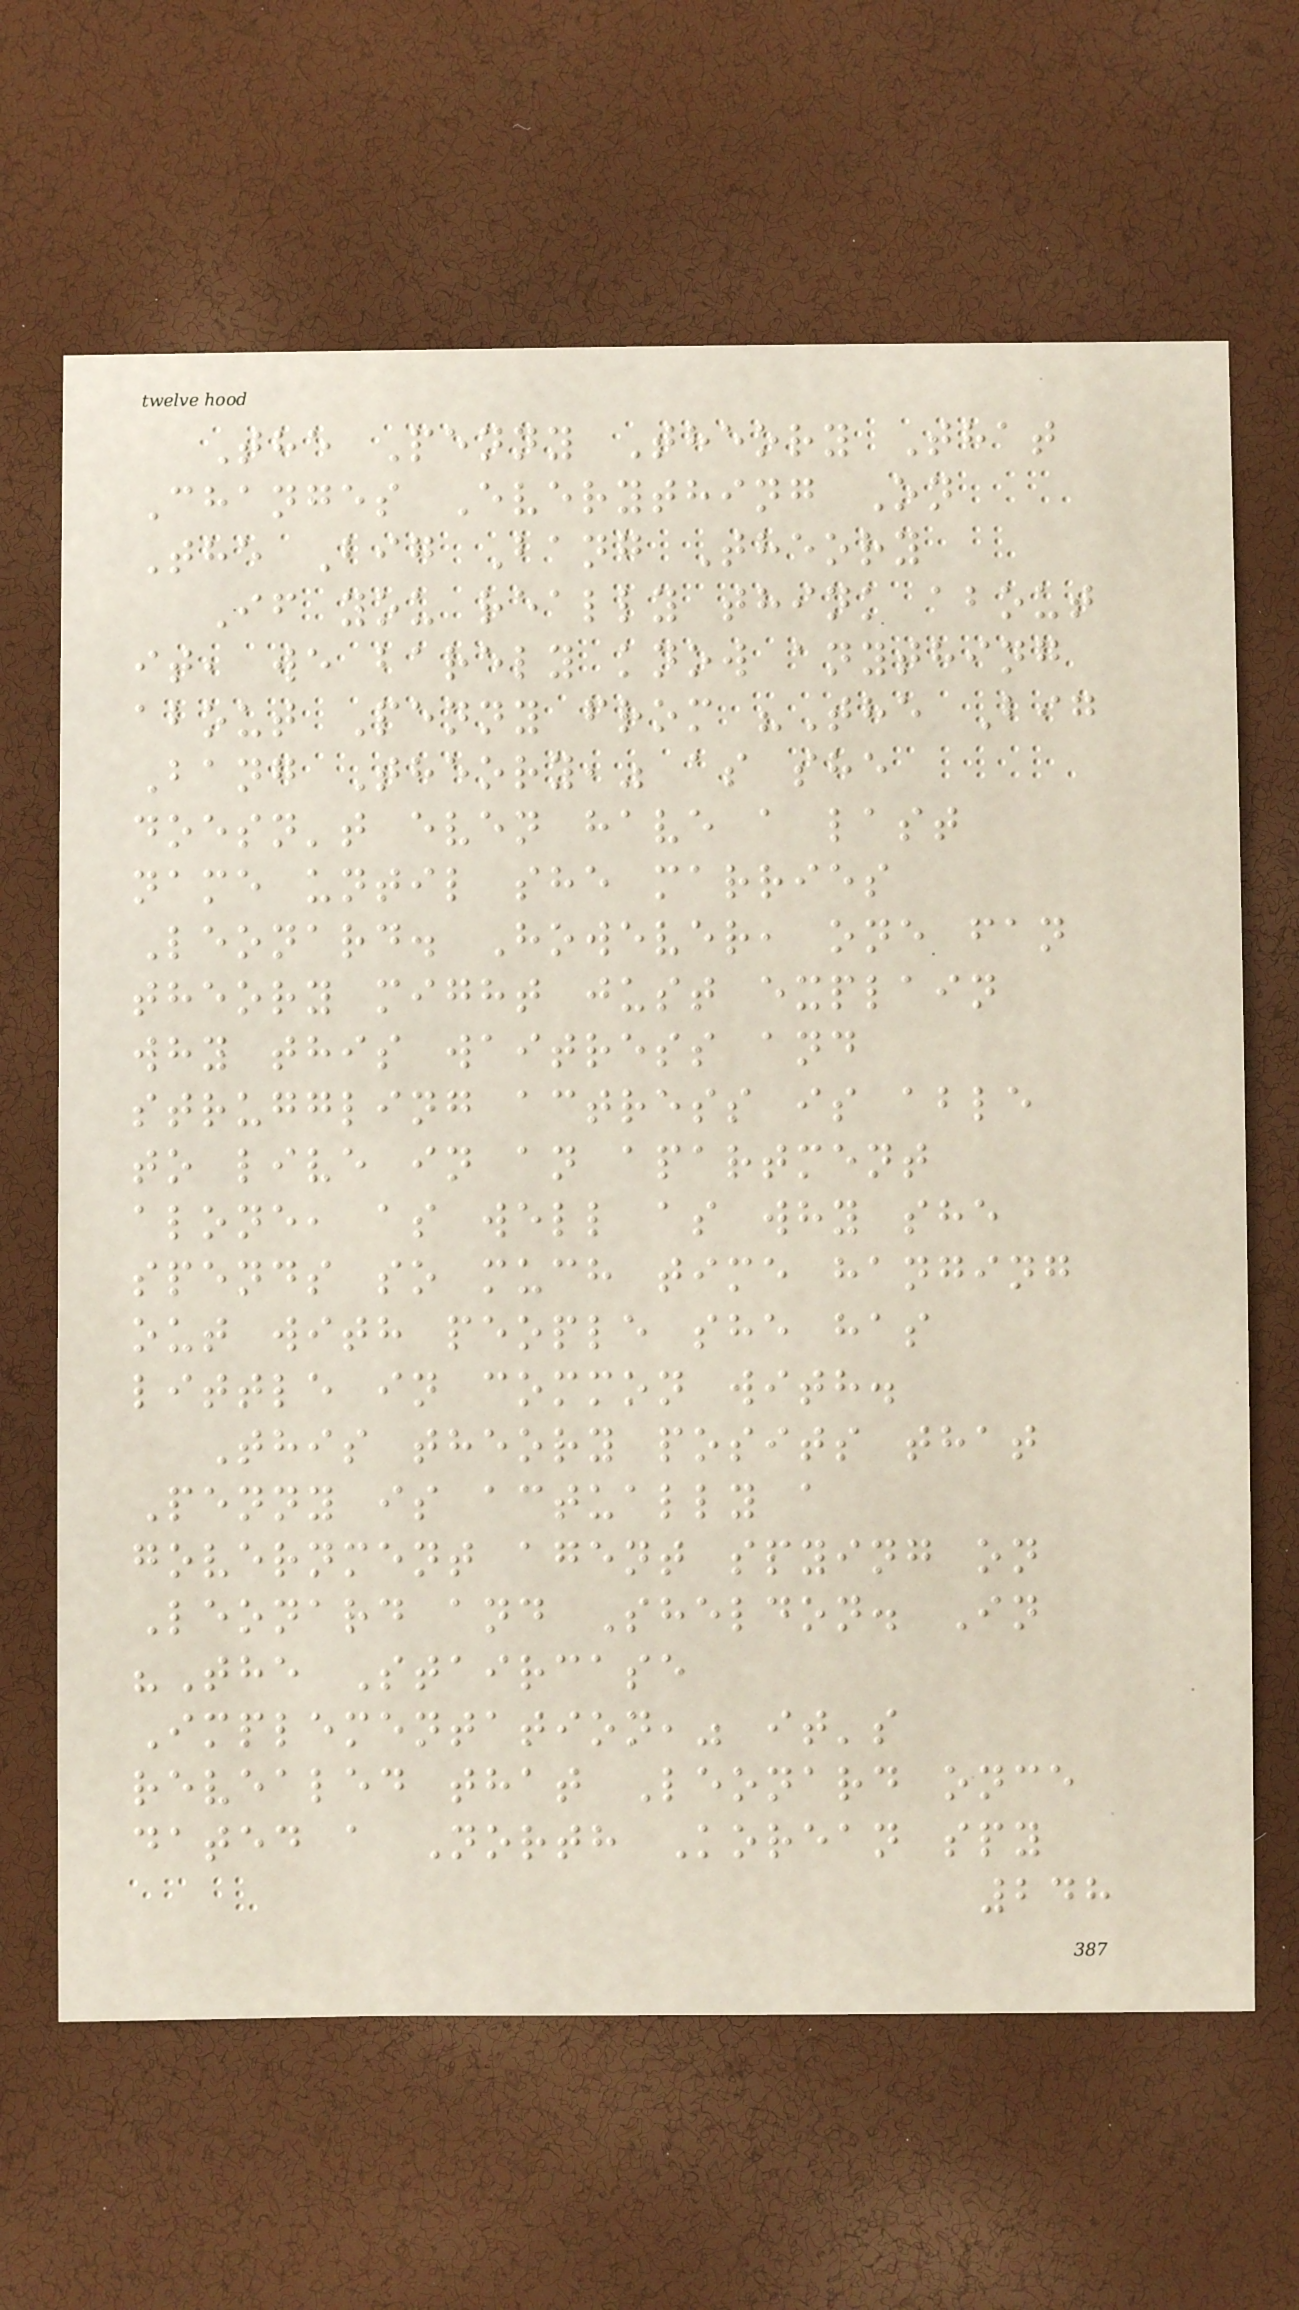The Penny Theory That
Changes Everything On
The Big Bang Theory
If you really think about
it, we barely know anything
about Penny from "The Big
Bang Theory," as she
doesn't even have a last
name until she marries
Leonard. However, one fan
theory might just explain
why this waitress and
struggling actress is able
to live in an apartment
alone, as well as why she
spends so much time hanging
out with people she has
little in common with.
This theory posits that
Penny is actually a
government agent spying on
Leonard and Sheldon. In
"The Staircase
Implementation," it's
revealed that Leonard once
dated a North Korean spy
248
